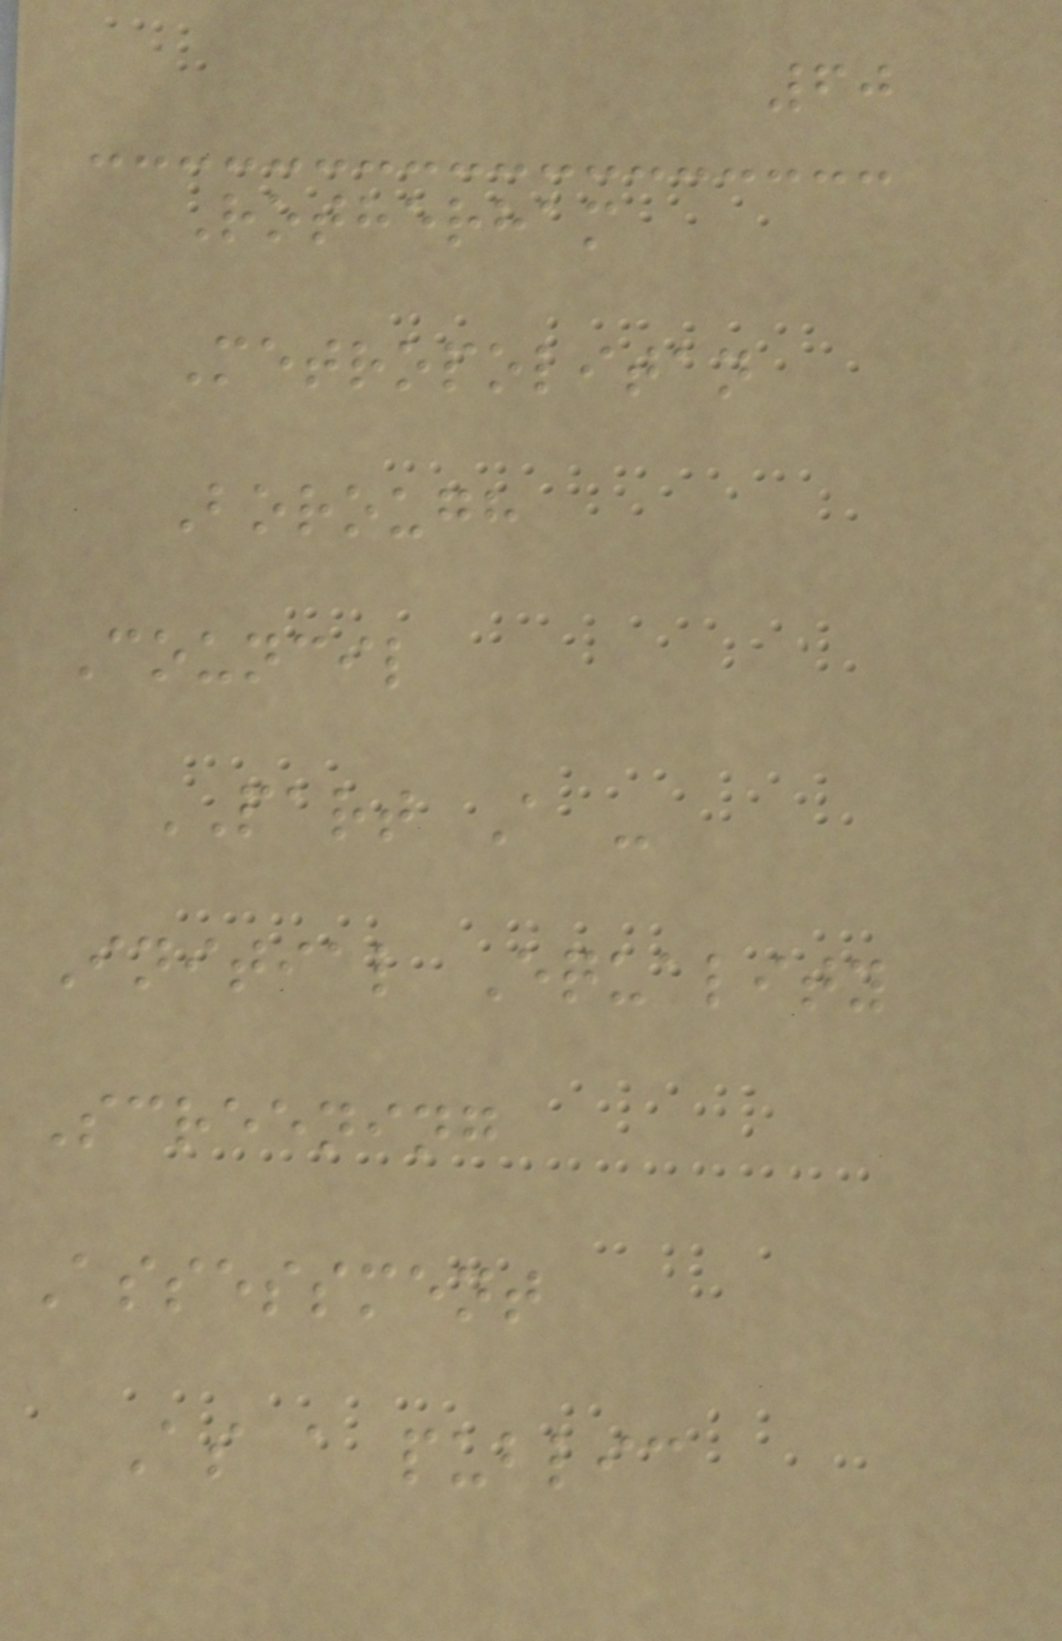60
Rotherham
Metropolitan
Borough
Council
PART A -
Initial Equality
Screening
Assessment
As a public
